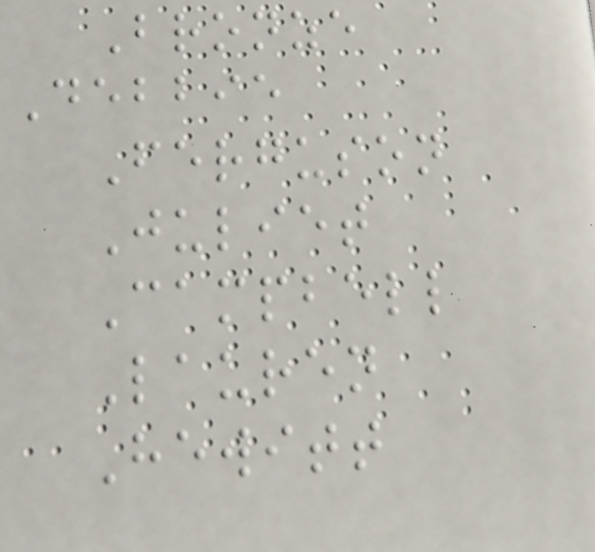Bronze
Debbie
Ferguson
Juliet
Campbell
Lauren
Hewitt
